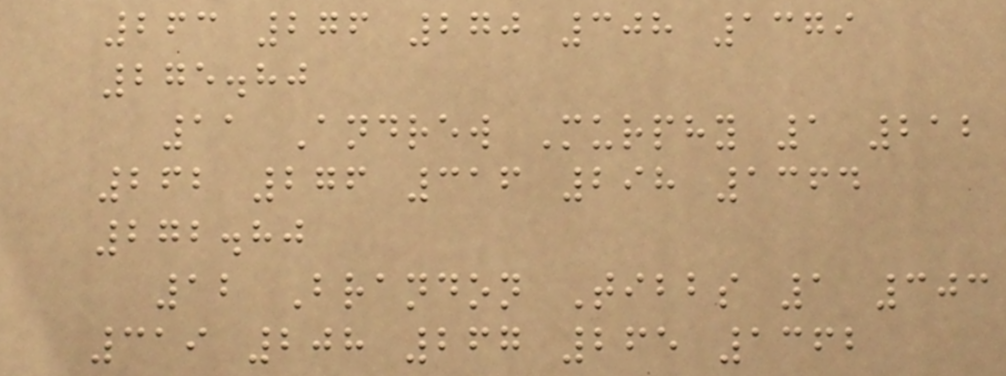263 276 270 308 1379
275.80
11 Andrew Murphy 1 212
262 276 316 298 1364
272.80
12 Brandon Tibbs 1 303
319 208 267 265 1362
